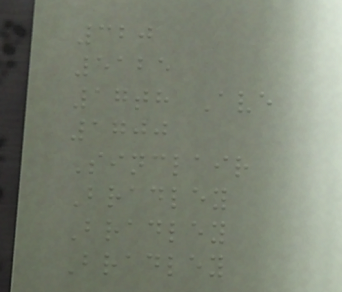320
5125
17th Ave
1700
Sinclair
Bradley
Bradley
Bradley
